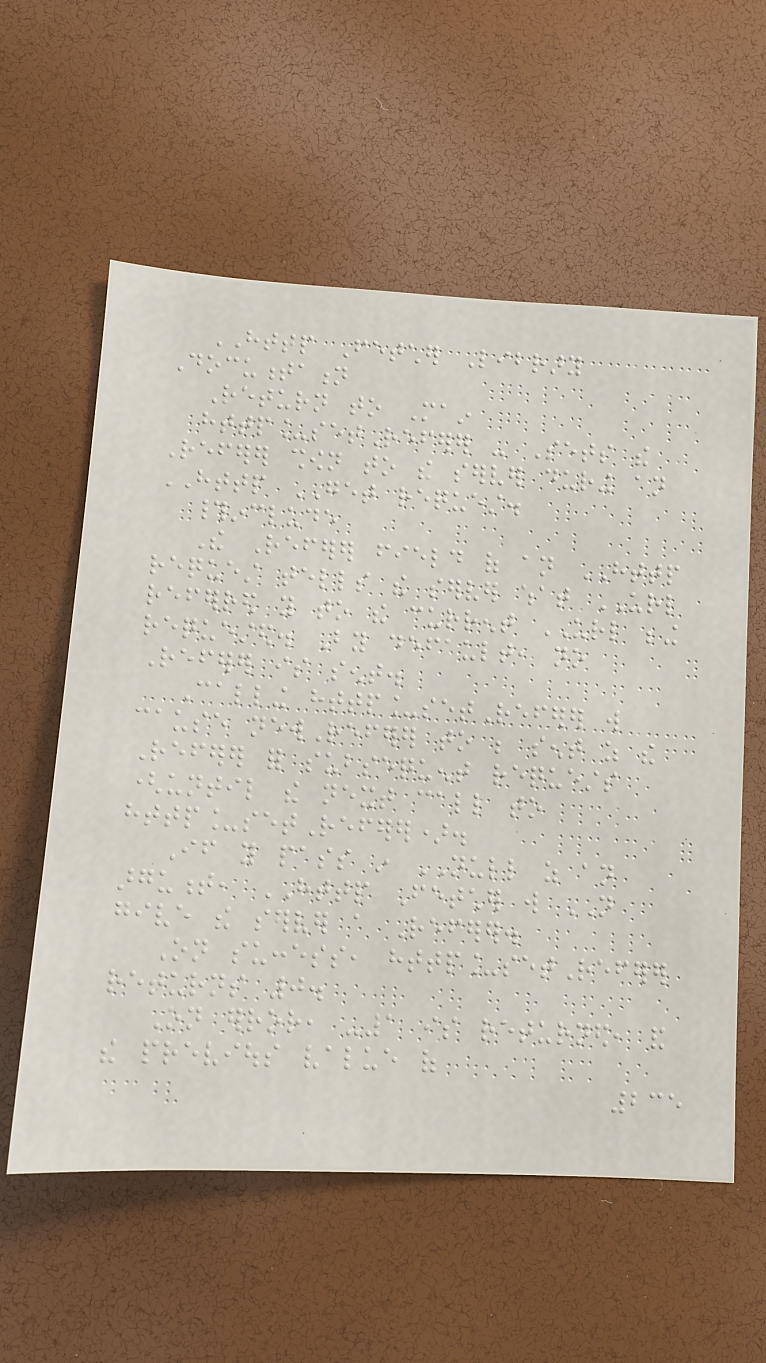HTTP Fetcher Library
Documentation
Return to Main
http_setReferer - Sets the
Referer shown to the server during an
HTTP GET request.
#include
The Referer field of an HTTP
request tells the server what URL
referred you to the current URL being
requested. By default, no
Referer is sent.
Calling http_setReferer will
cause newReferer to be sent as the
Referer for subsequent requests
(until the next call to
http_setReferer).
If you pass in NULL as an
argument, HTTP Fetcher will NOT
give the server a Referer.
On success, http_setReferer
returns 0.
On error, -1 is returned, and
the previous value of
235
